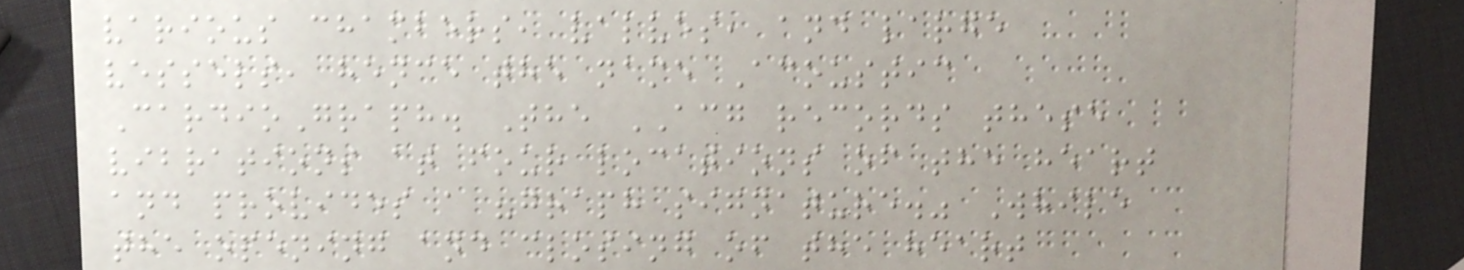various chambers, valves, and large
vessels, hence the name Acoustic
CardioGraph. The ACG records these
vibrations at four locations of the heart
and provides a "graph signature." While
the opening and closing of the heart
